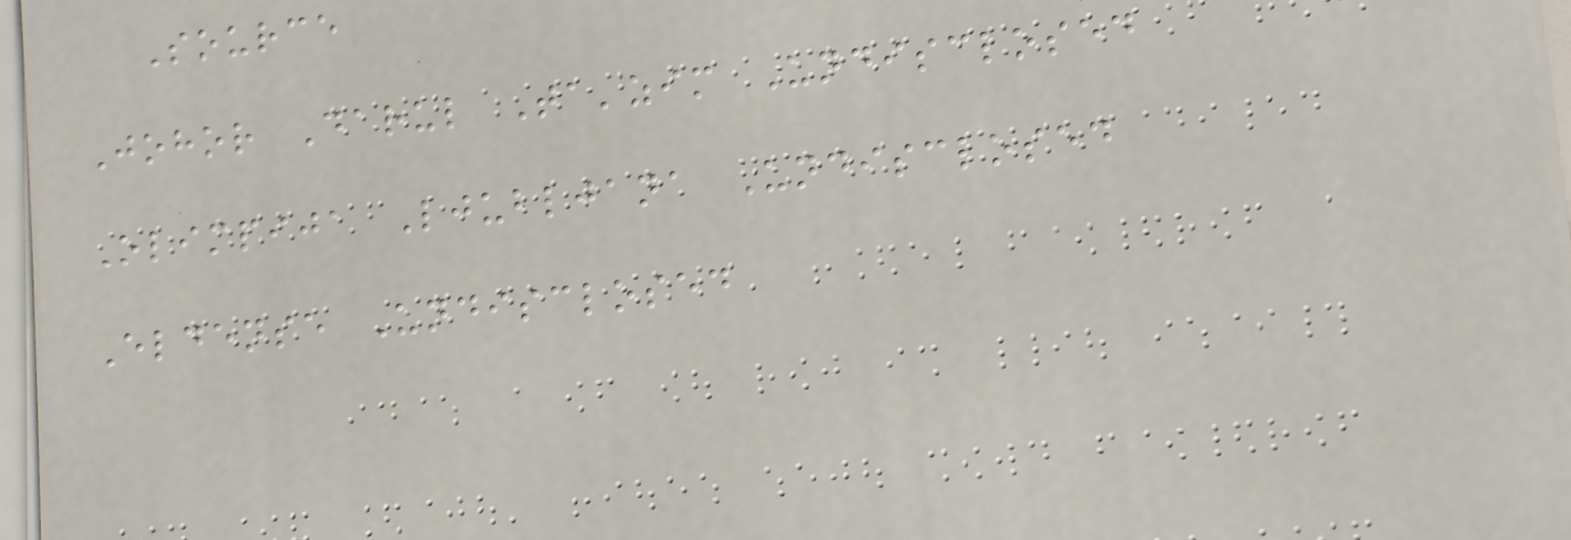Source
Johor Darul Ta'zim Undisclosed
Olimpija Ljubljana Undisclosed
Eldense Undisclosed
